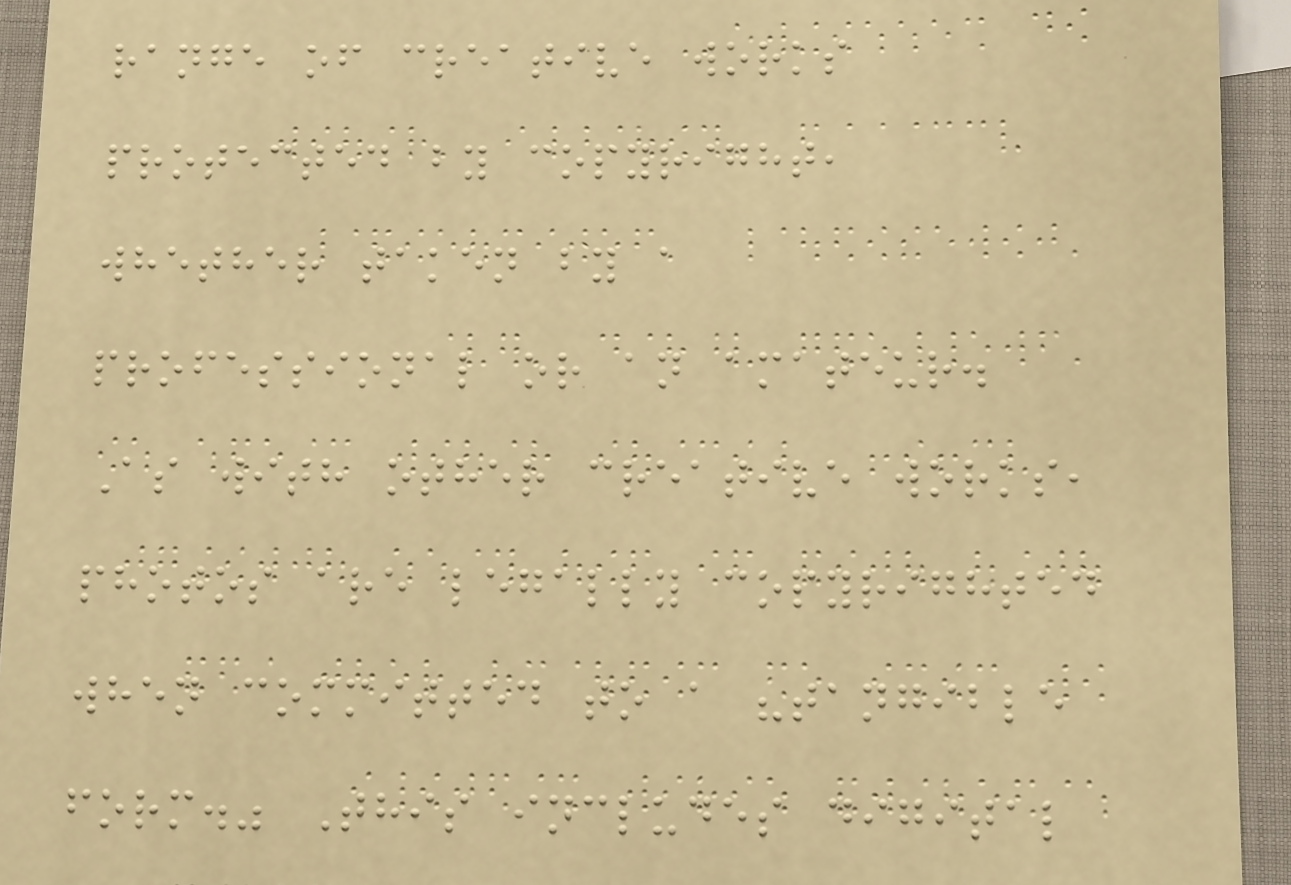range of creative works
protected by copyright,
whether taken by a
professional or an amateur.
As with other creative works,
photos are legally copyrighted
when committed to a "tangible
form." This includes digital
